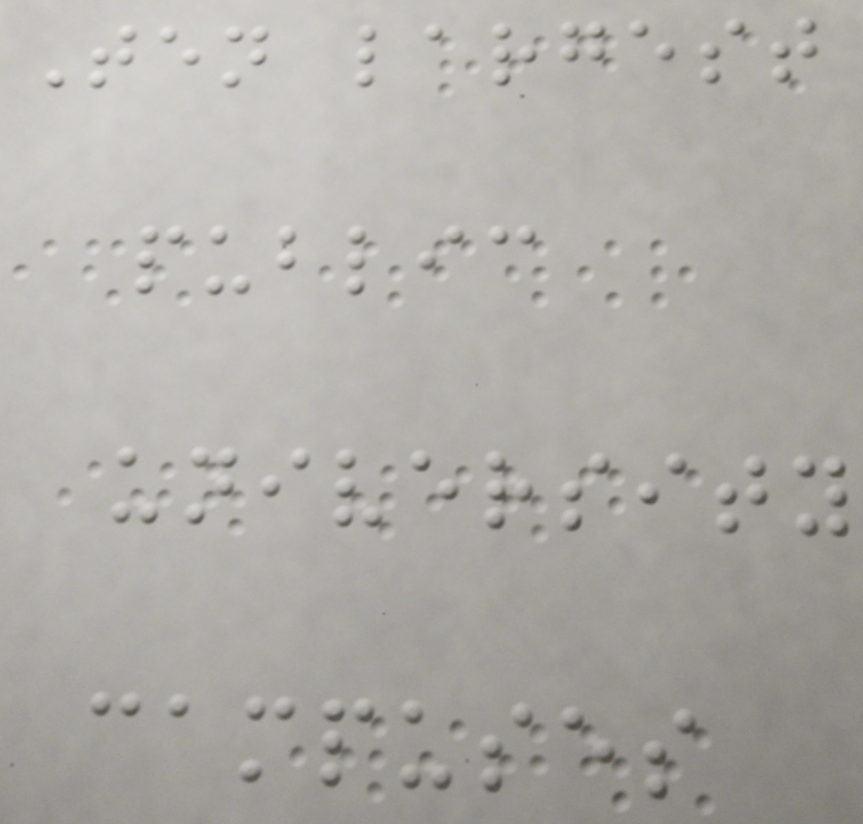Ten largest
public
university
campuses
